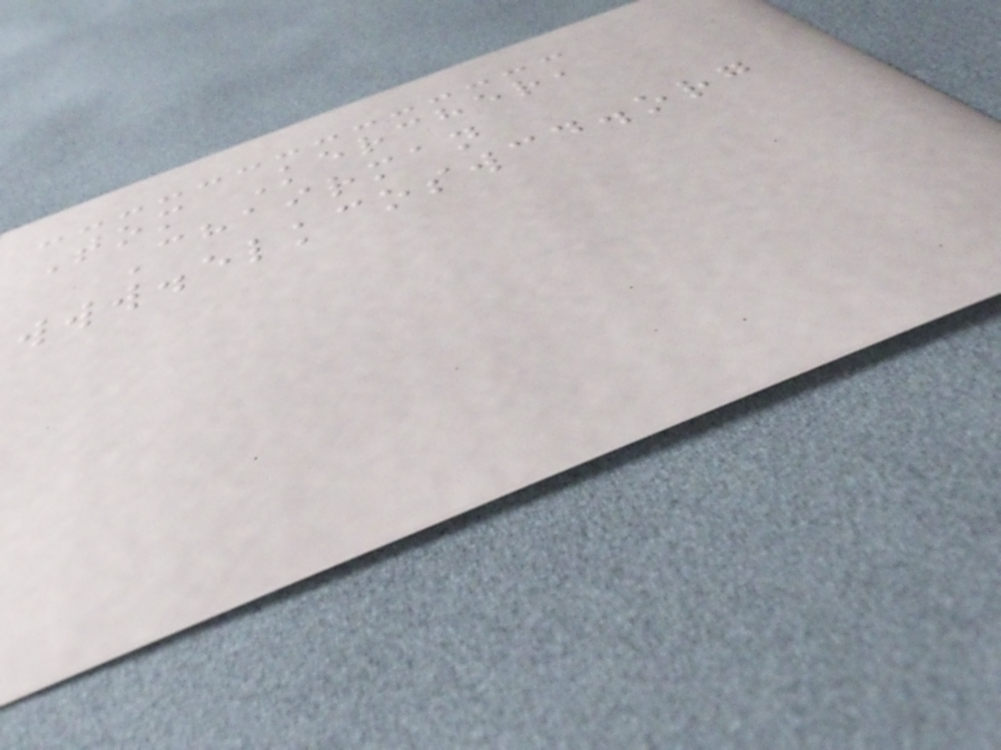Tom Kercher,
Chairman
www.elkcoswcd.org
